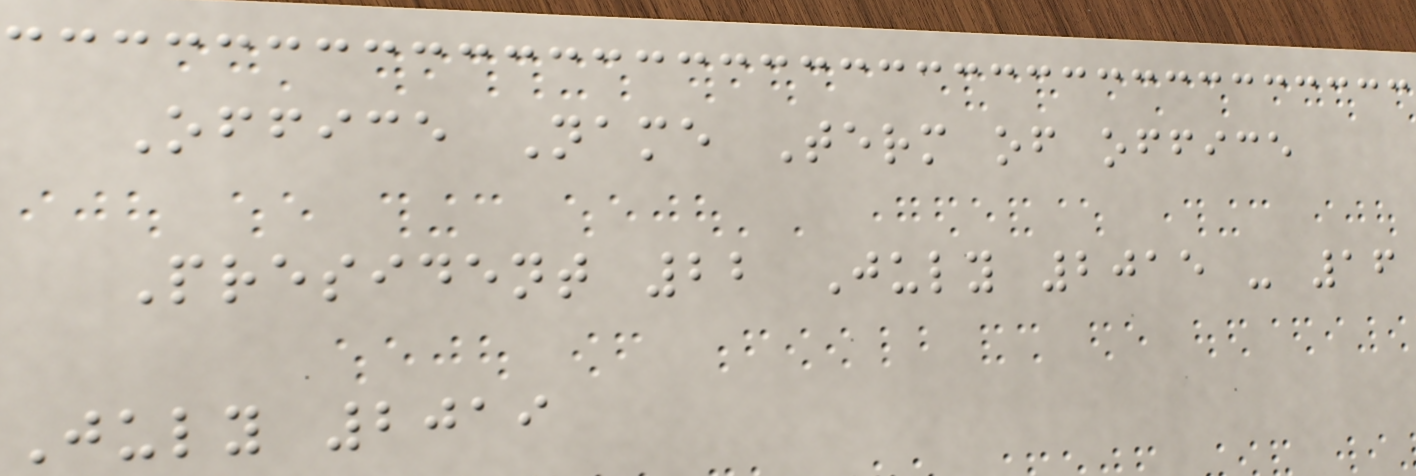Office Name Term of office
President 22 July 2015 - 16
July 2019
